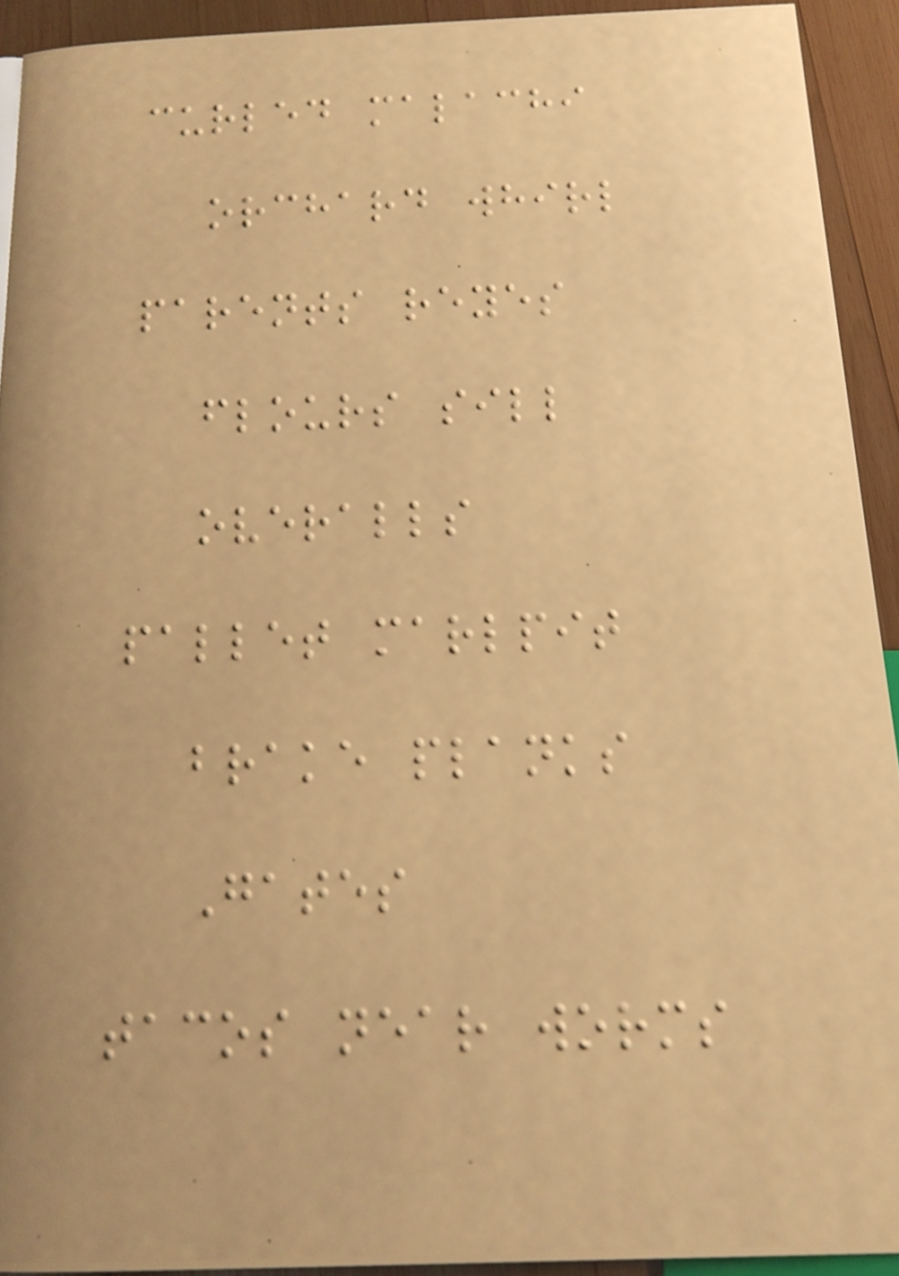curled malachi
orchard whirl
parents reyes
flours sill
overalls
pallet marlpit
brake planks
Gates
tacos near worms
